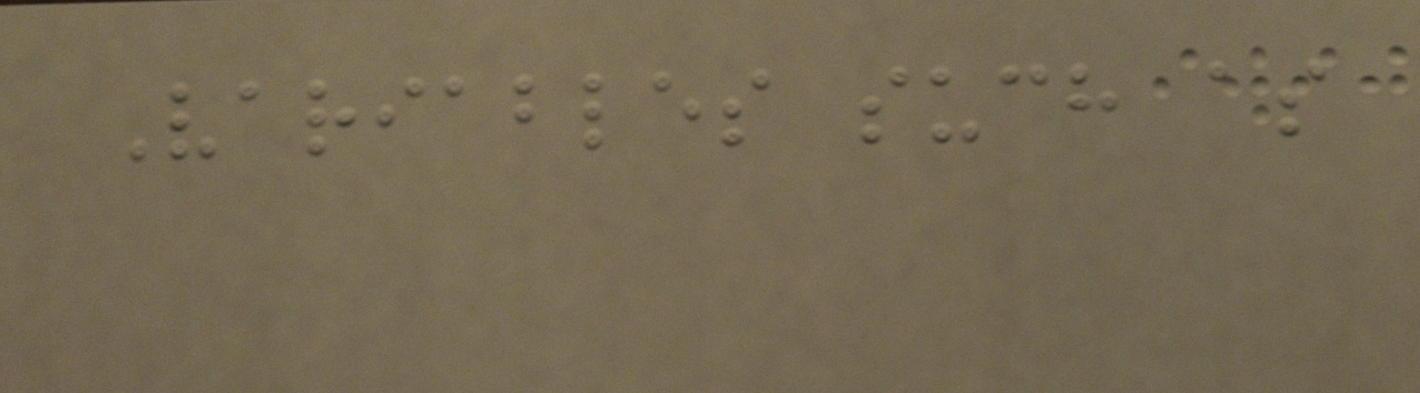Variables such as
